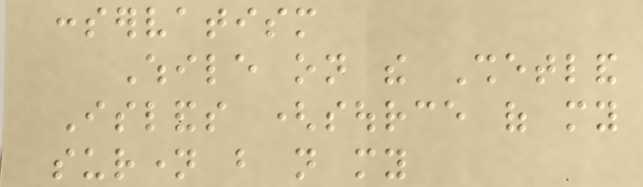conservatism
While on the Shetland
Islands (source of my
surname but not my
